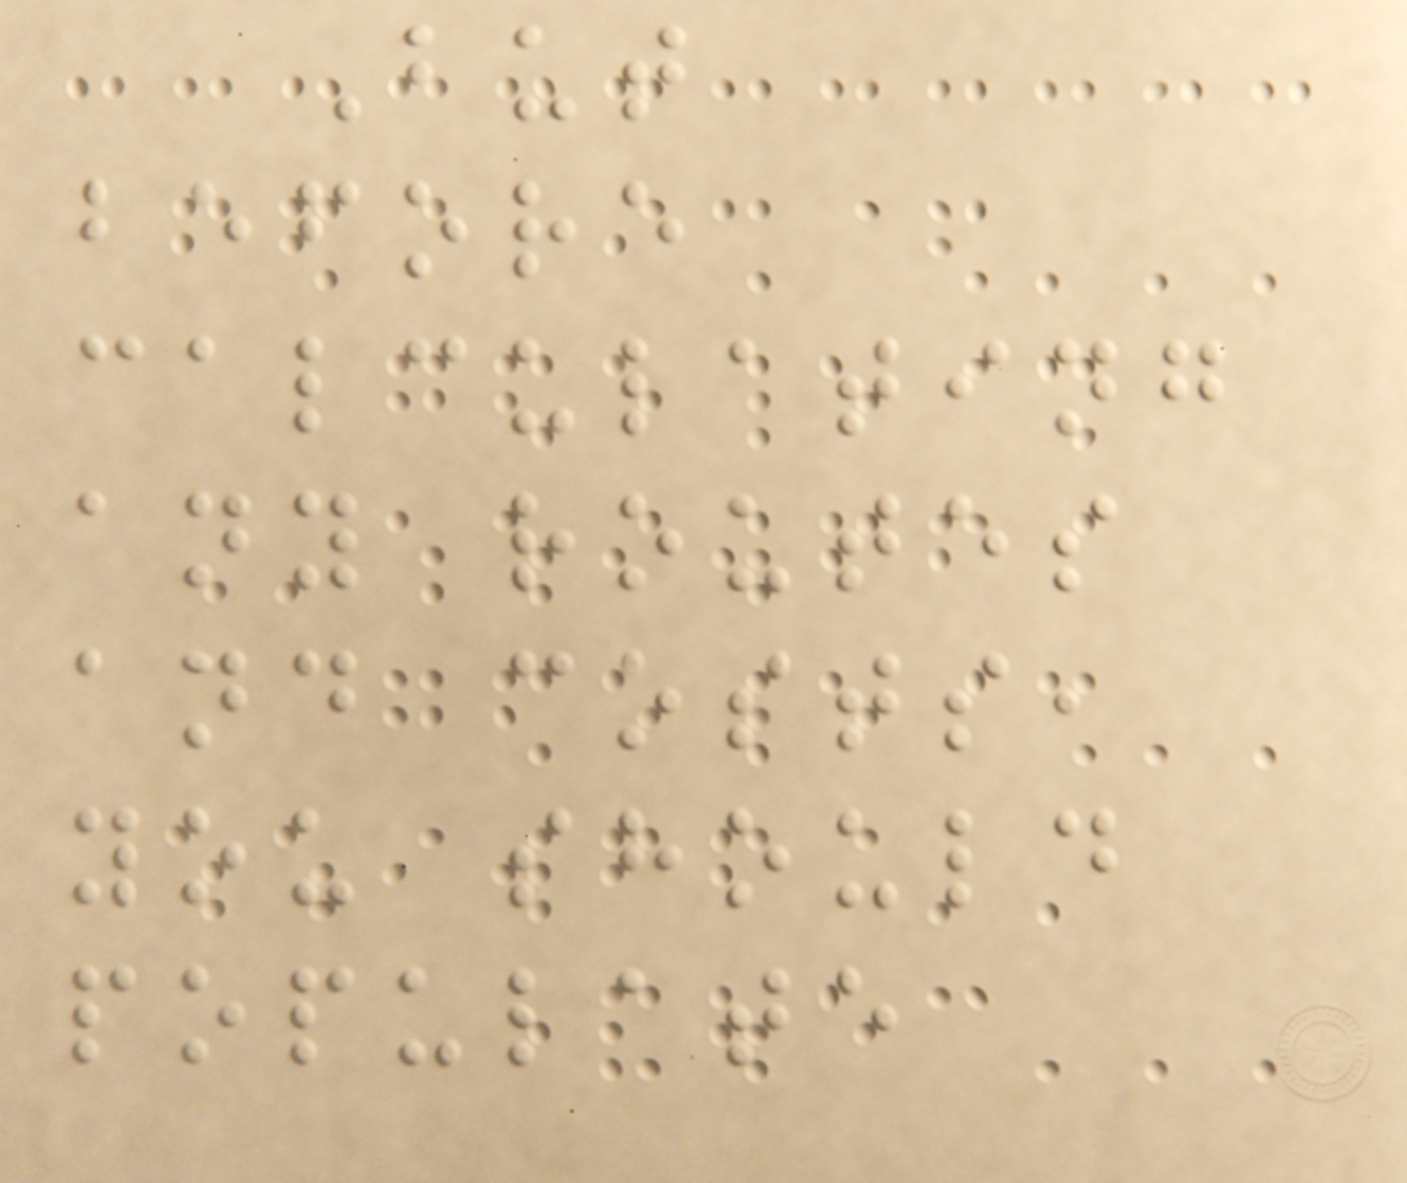But
before
calculating
any routes
and costs,
you should
populate
